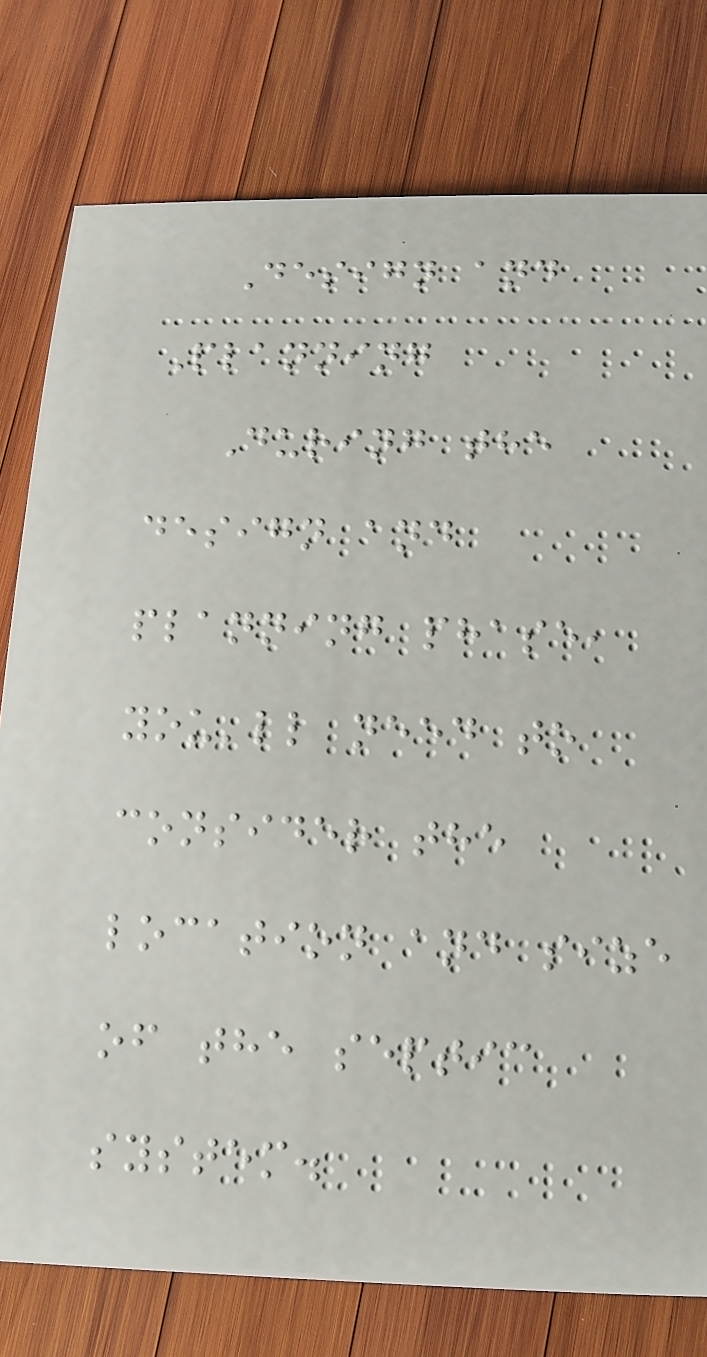Design and
Planning
During the
design and
planning phase,
you'll need to
consider the
location and size
of the septic
system.
